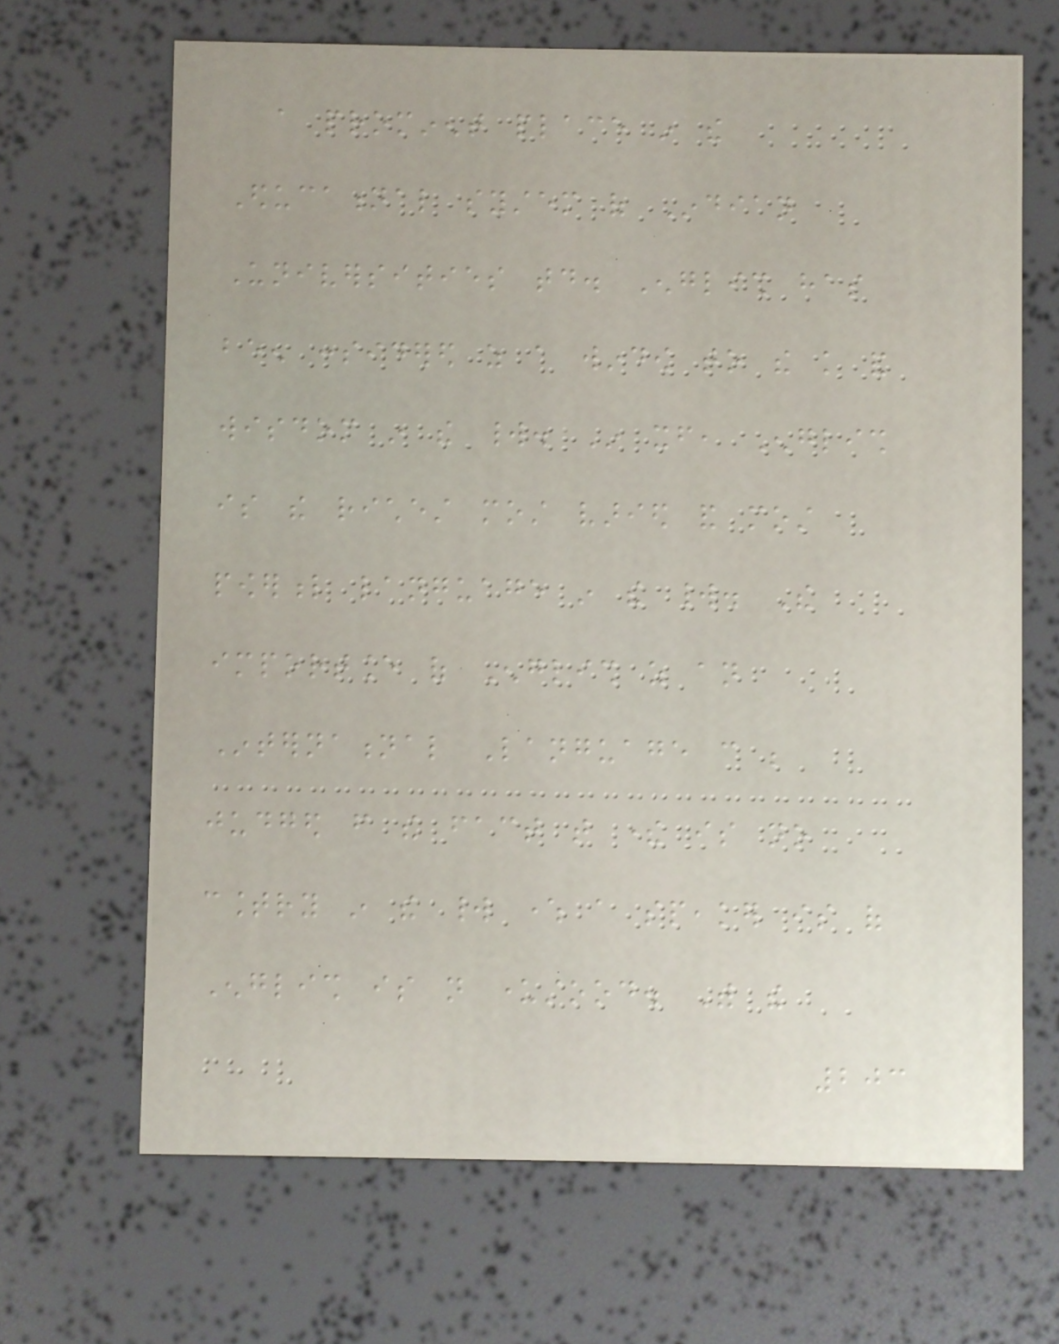a prominent place in the
Educational system of Indian
Universities today. English has
been considered as a window to the knowledge and
wisdom in the world. In itself, English
is the richest most varied and most
powerful language in the world. The
importance of English as an
International Language can be
judged from the fact that there is no
country in the world where a speaker is of
English is not understood. With the
203
